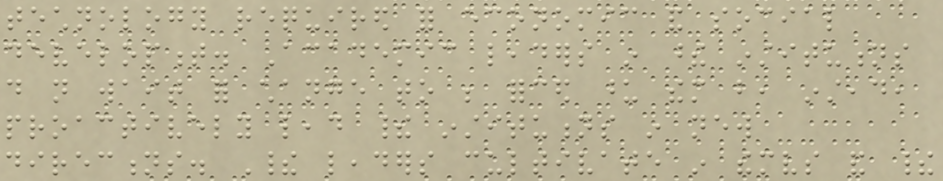technology required for economic and social
development. Academic leaders in these institutions
do not wait for change to be forced upon them but, instead,
proactively lead their institutions in new
directions. Their leaders cultivate in themselves and their
